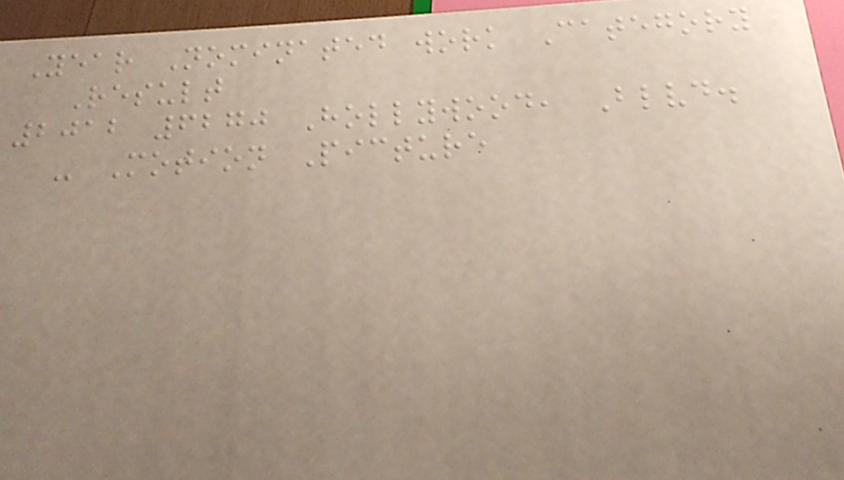Year Nominated work Category
Result
2012 6270 Hollywood, Blvd.
- Motion Picture
